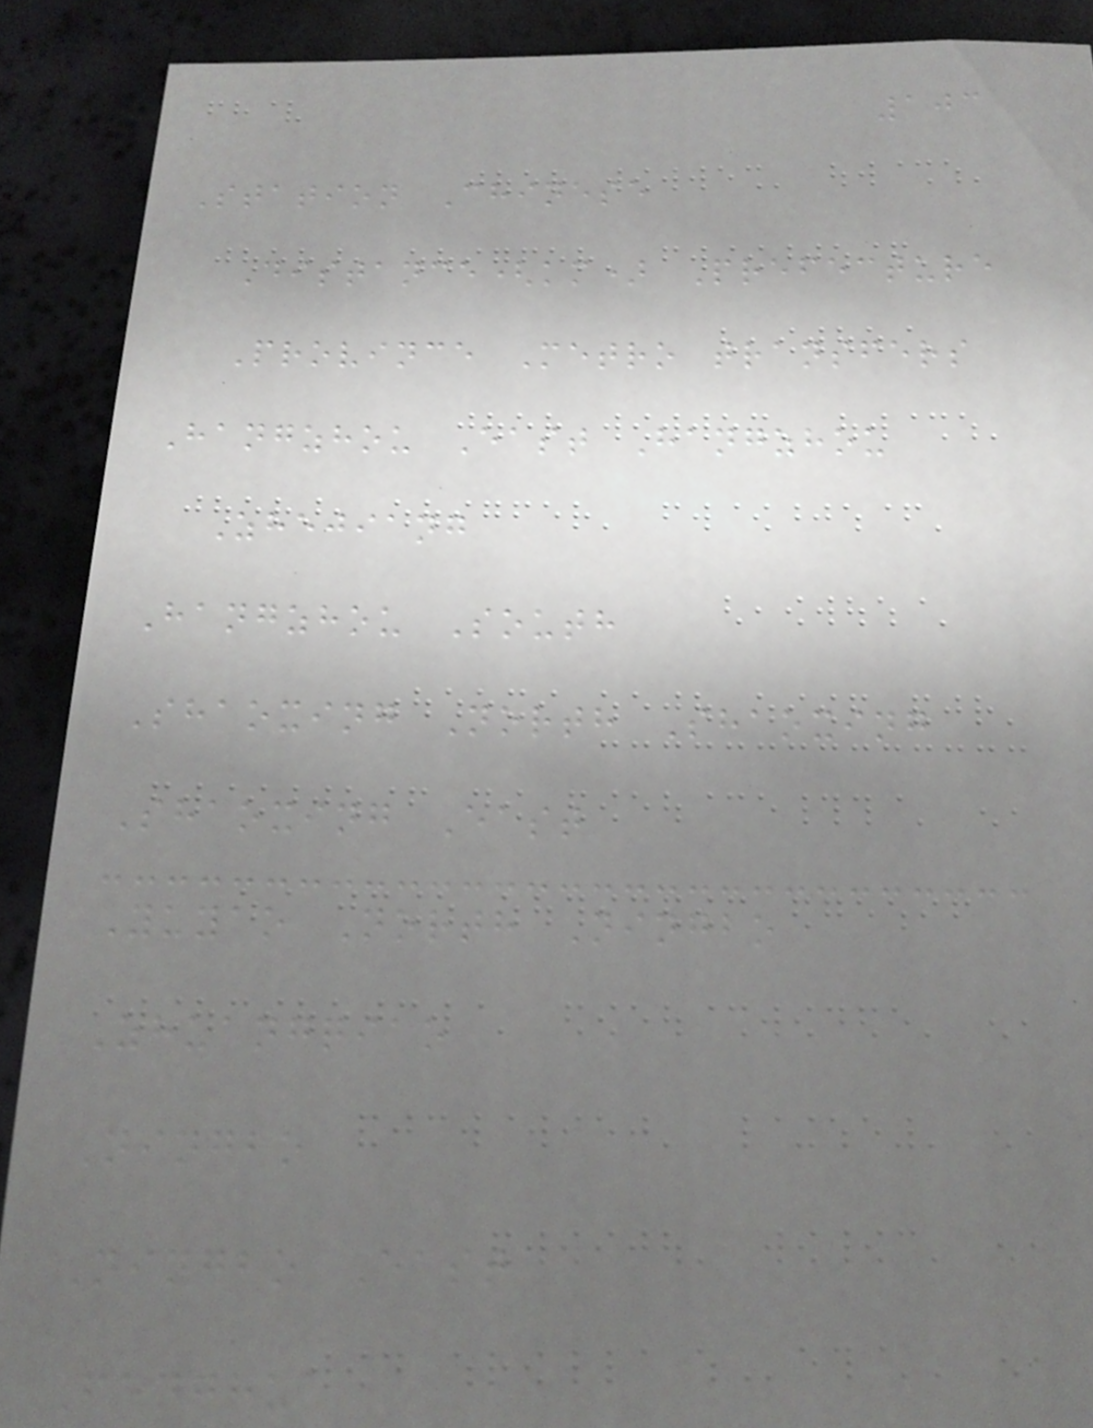103
Station Chinese
Distance(km) Prefecture
Province Metro transfers
Hangzhou East Hangzhou
Zhejiang
Hangzhou South
Shaoxing North Shaoxing
Shaoxing East
Yuyao North Ningbo
Zhuangqiao
Ningbo
Ningbo East
Fenghua
